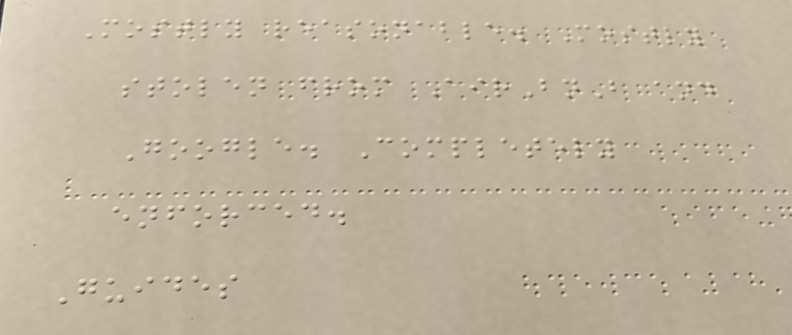Mostly reasonable. Mostly
stolen from AirBnB and
Google. Completely
enforced.
Guides
